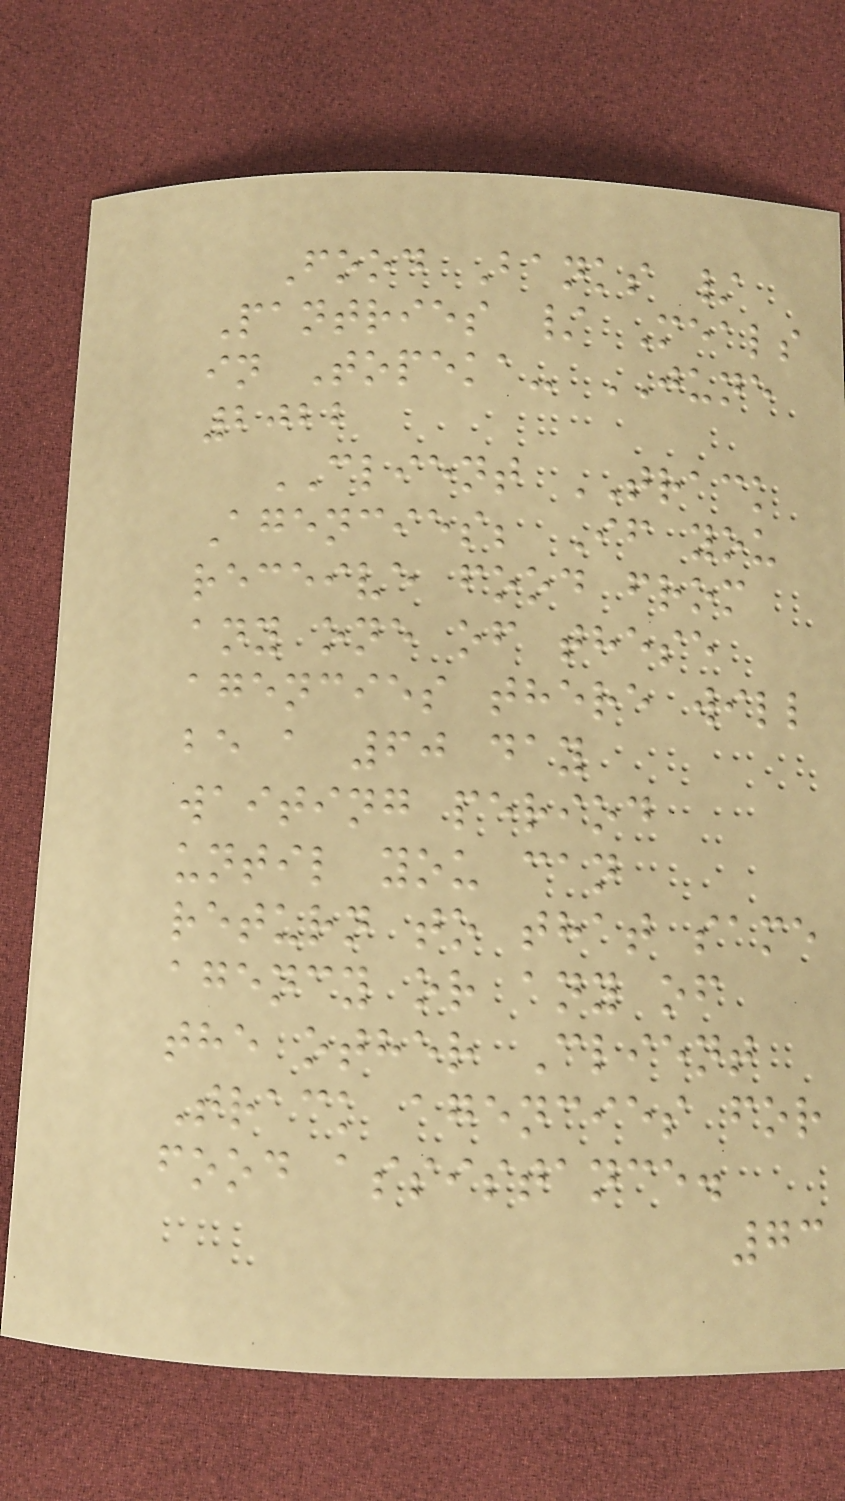Food Banks /
Pantries / Meals
in Topeka- JUNE
2022
CLIENT TRACK
Agencies; If you
receive food from
any one of these
agencies there will
be a 60 day
waiting period
until you can
return to that same
agency or any of
the other Client
Track agencies for
food assistance.
73
